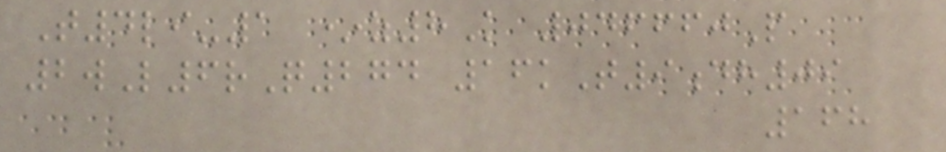T4li-1 *z8K 046660P
2wL6rQ274 16kT9dh09
168
